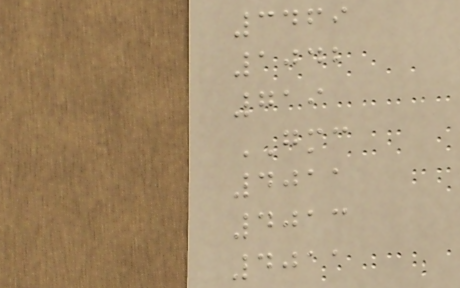3469
1042
719
GMC
4011
4013
4011
